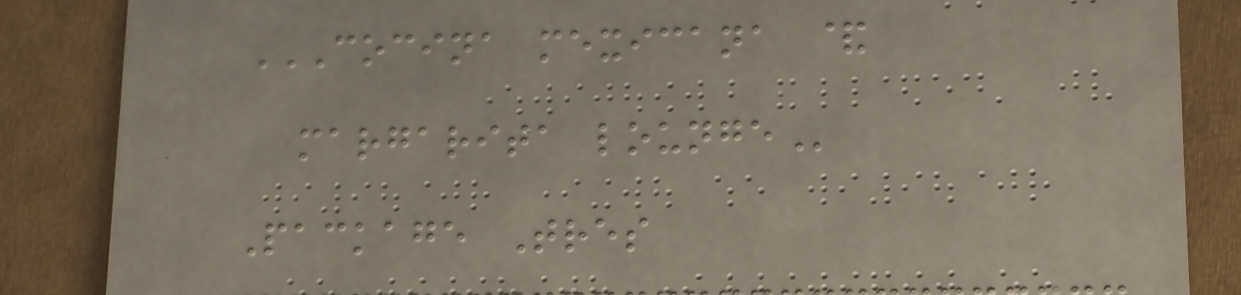COCINA MEXICANA &
MARGARITA LOUNGE
Package Tres
